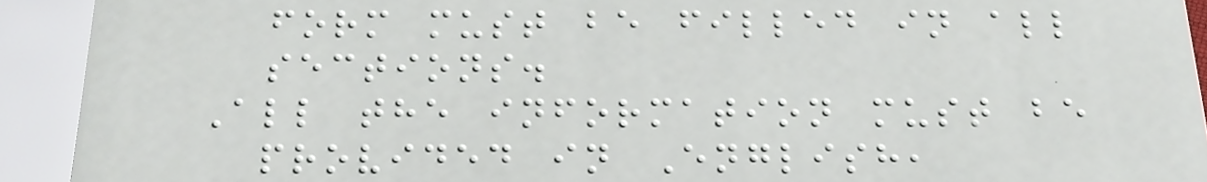form must be filled in all
sections.
All the information must be
provided in English,
